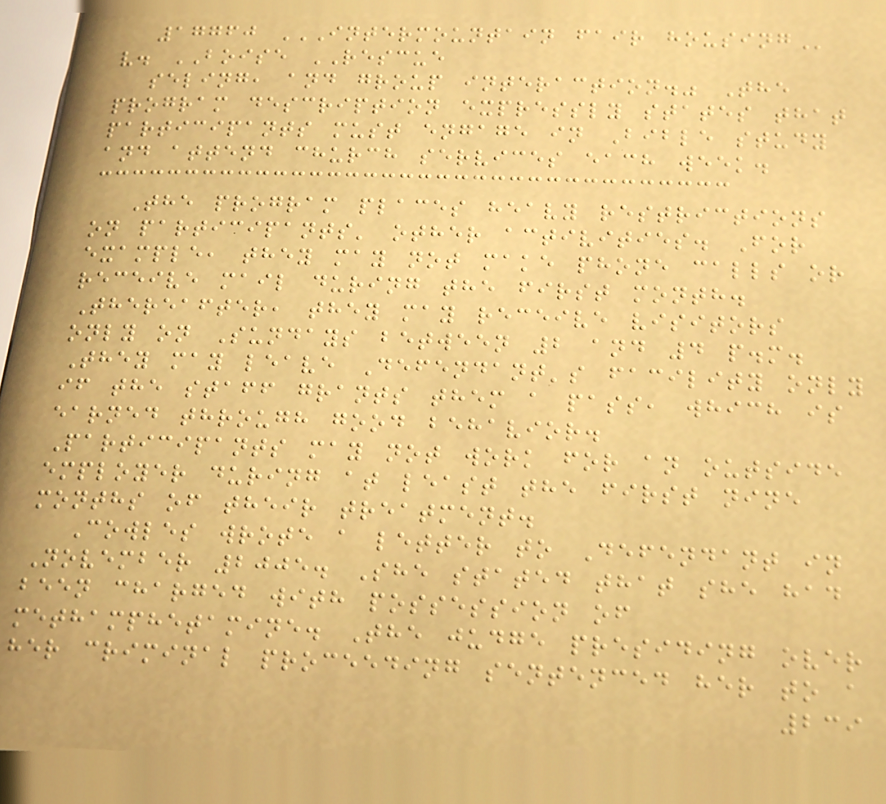17760 INTERMOUNTAIN FAIR HOUSING
v. BOISE RESCUE
seling, and group interaction." The
program description expressly states that
participants must engage in Bible study
and attend church services each week.
The program places heavy restrictions
on participants' other activities. For
example, they may not make phone calls or
receive mail during the first month.
Thereafter, they may receive visitors
only on Sundays between 2 and 4 p.m.
They may leave Defendant's facility only
if the staff grants them a pass, which is
earned through good behavior.
Participants may not work for an outside
employer during at least the first nine
months of their treatment.
Cowles wrote a letter to Defendant in
November 2005. She stated that she had
been charged with possession of
methamphetamine. The judge presiding over
her criminal proceeding sentenced her to a
239
